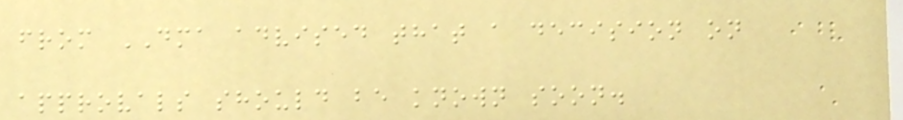from DMA advised that a decision on
approvals should be known soon.
